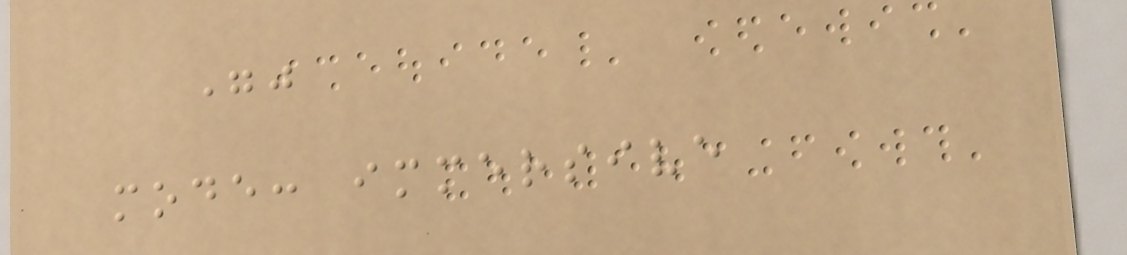""
mode: immersive
